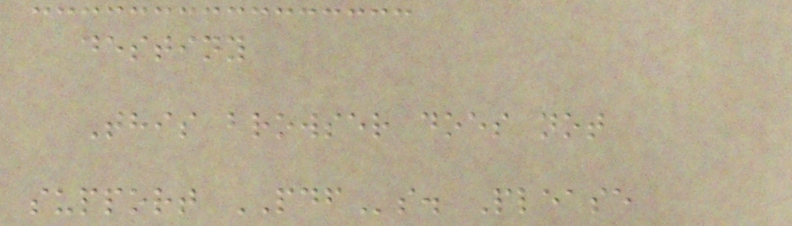destiny
This browser does not
support PDFs. Please
